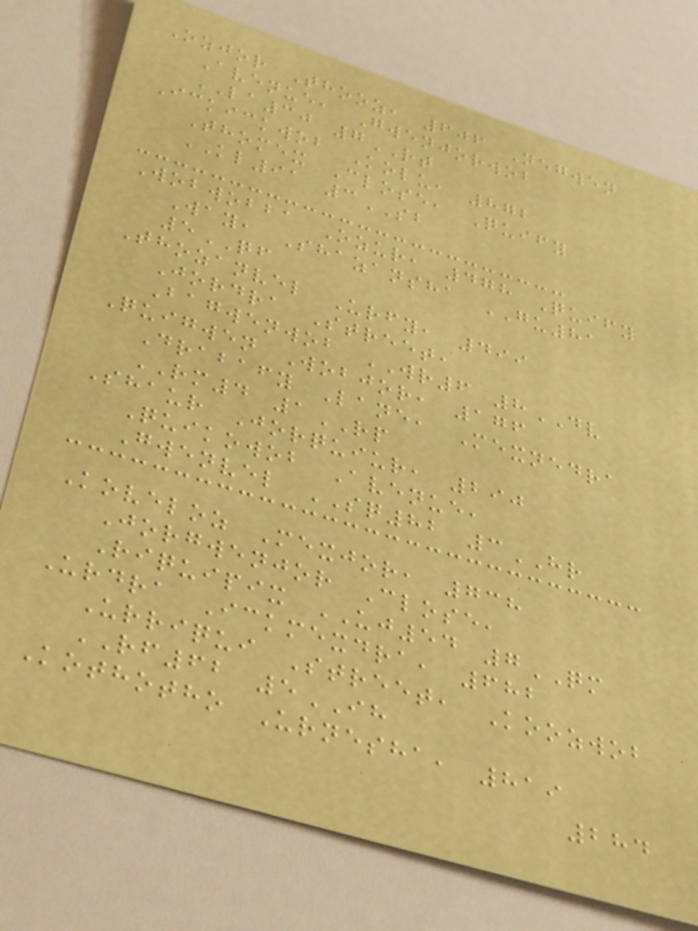Ozjor Thooz, 606 Negwen
Avenue, Gwenjorwob
LA30 7RT
Ickickwob Kolu, 872
Thomex Close, Quify
KL91 3SB
Wobwobba Ozur, 478 Quify
Way, Shazansha GU81
5QF
Thozanvel Urfy, 499
Jordra Street,
Bagwenwob WR6 8DV
Quigwen Wobjor, 176
Drabafy Lane, Mexnedra
RM4 1RP
Shaur Jorquiur, 290
Quikowob Avenue,
Gwenvel SQ82 3HR
Koveloz Mexjor, 738
Jorgwenjor Close,
Riquipix UJ54 7QM
Urdra Ickmexdra, 682
Urriqui Street, Koozwob
RF62 5IH
Kothotho Urnesha, 819
284
